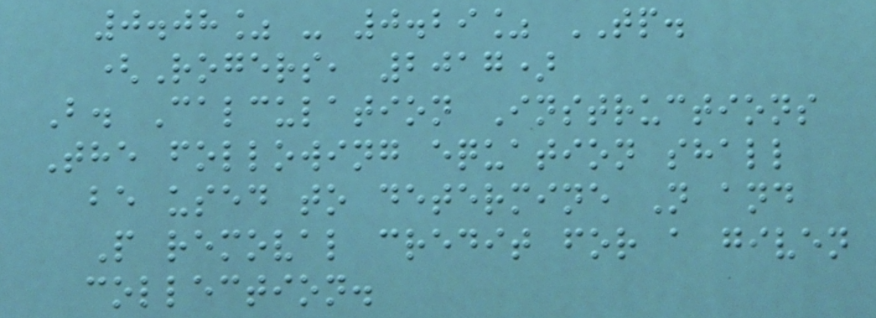0.08% - 0.29% TP.
(Rogers, 2017)
B. Calculation Instructions
The following equation shall
be used to determine N and
P removal credit for a given
collection.
